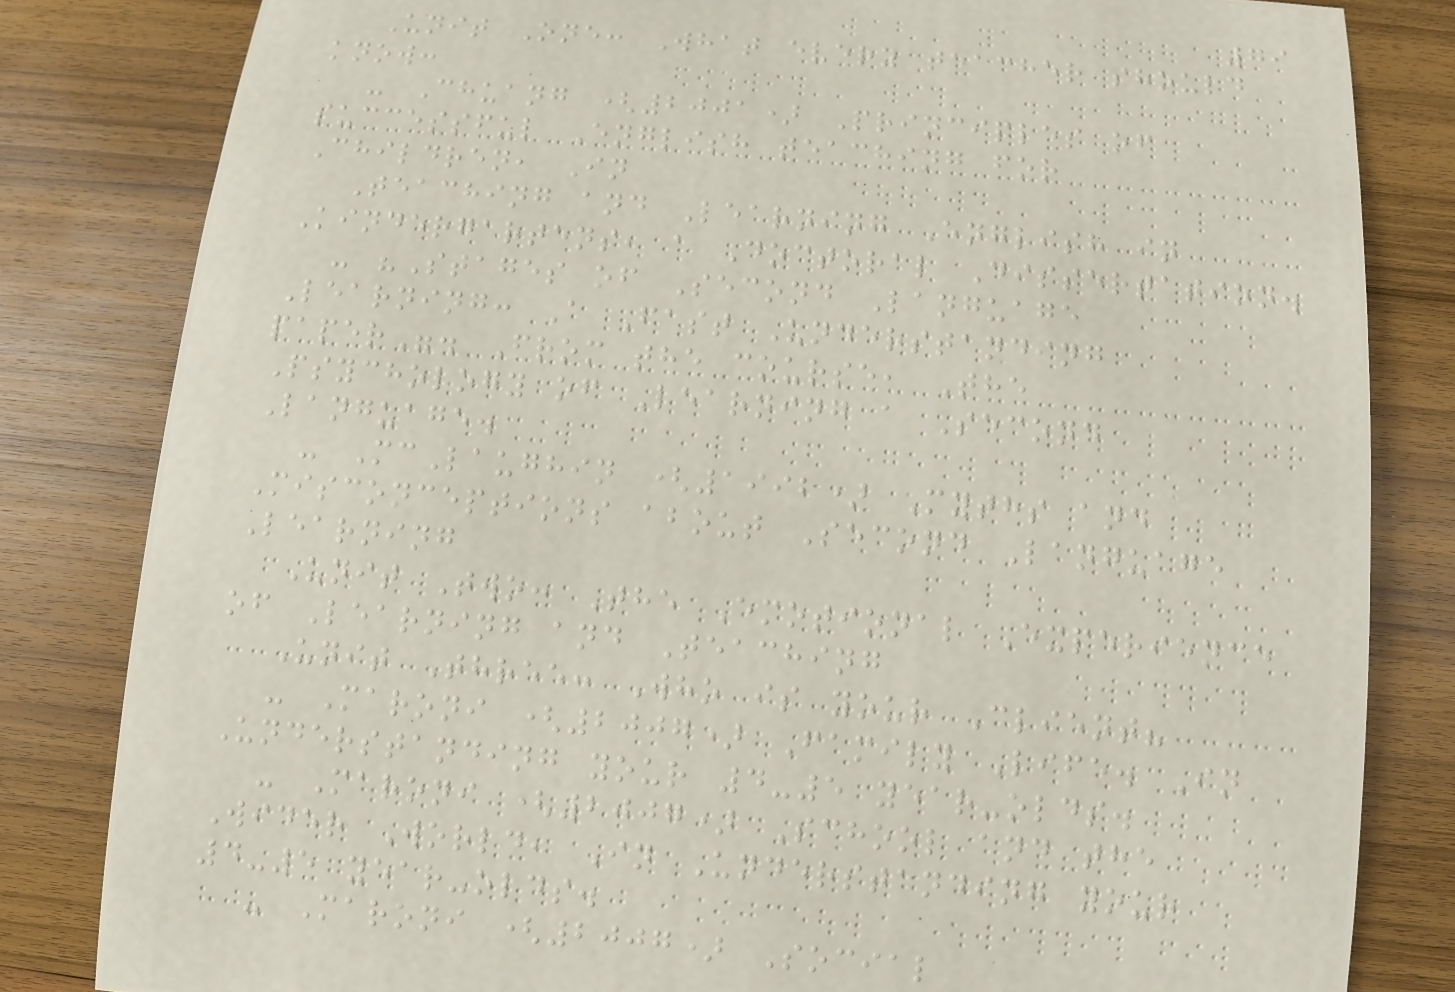79
Unit One: What every teacher should
know:
- Chuang (2001) Principles of
successful English teaching for
Children, In
Teaching and Learning English in
Kindergartens, a Doctoral Dissertation.
- "Stages of Second Language
Learning: A Fast Understanding
paper". From the course, The
Psychology of Learning a Second
Language.
- McLaughin (1992) Myths and
Misconceptions about Second Language
Learning
Unit Two: The Emotional Experience
of Learning and Teaching
Unit Three: Who is your Client?
- Maroni (2007) Family Life. In
Understanding your 4-5 year-olds.
- Maroni (2007) School and the
Wider World, In Understanding your
4-5 year-olds.
- Maroni (2007) Social
